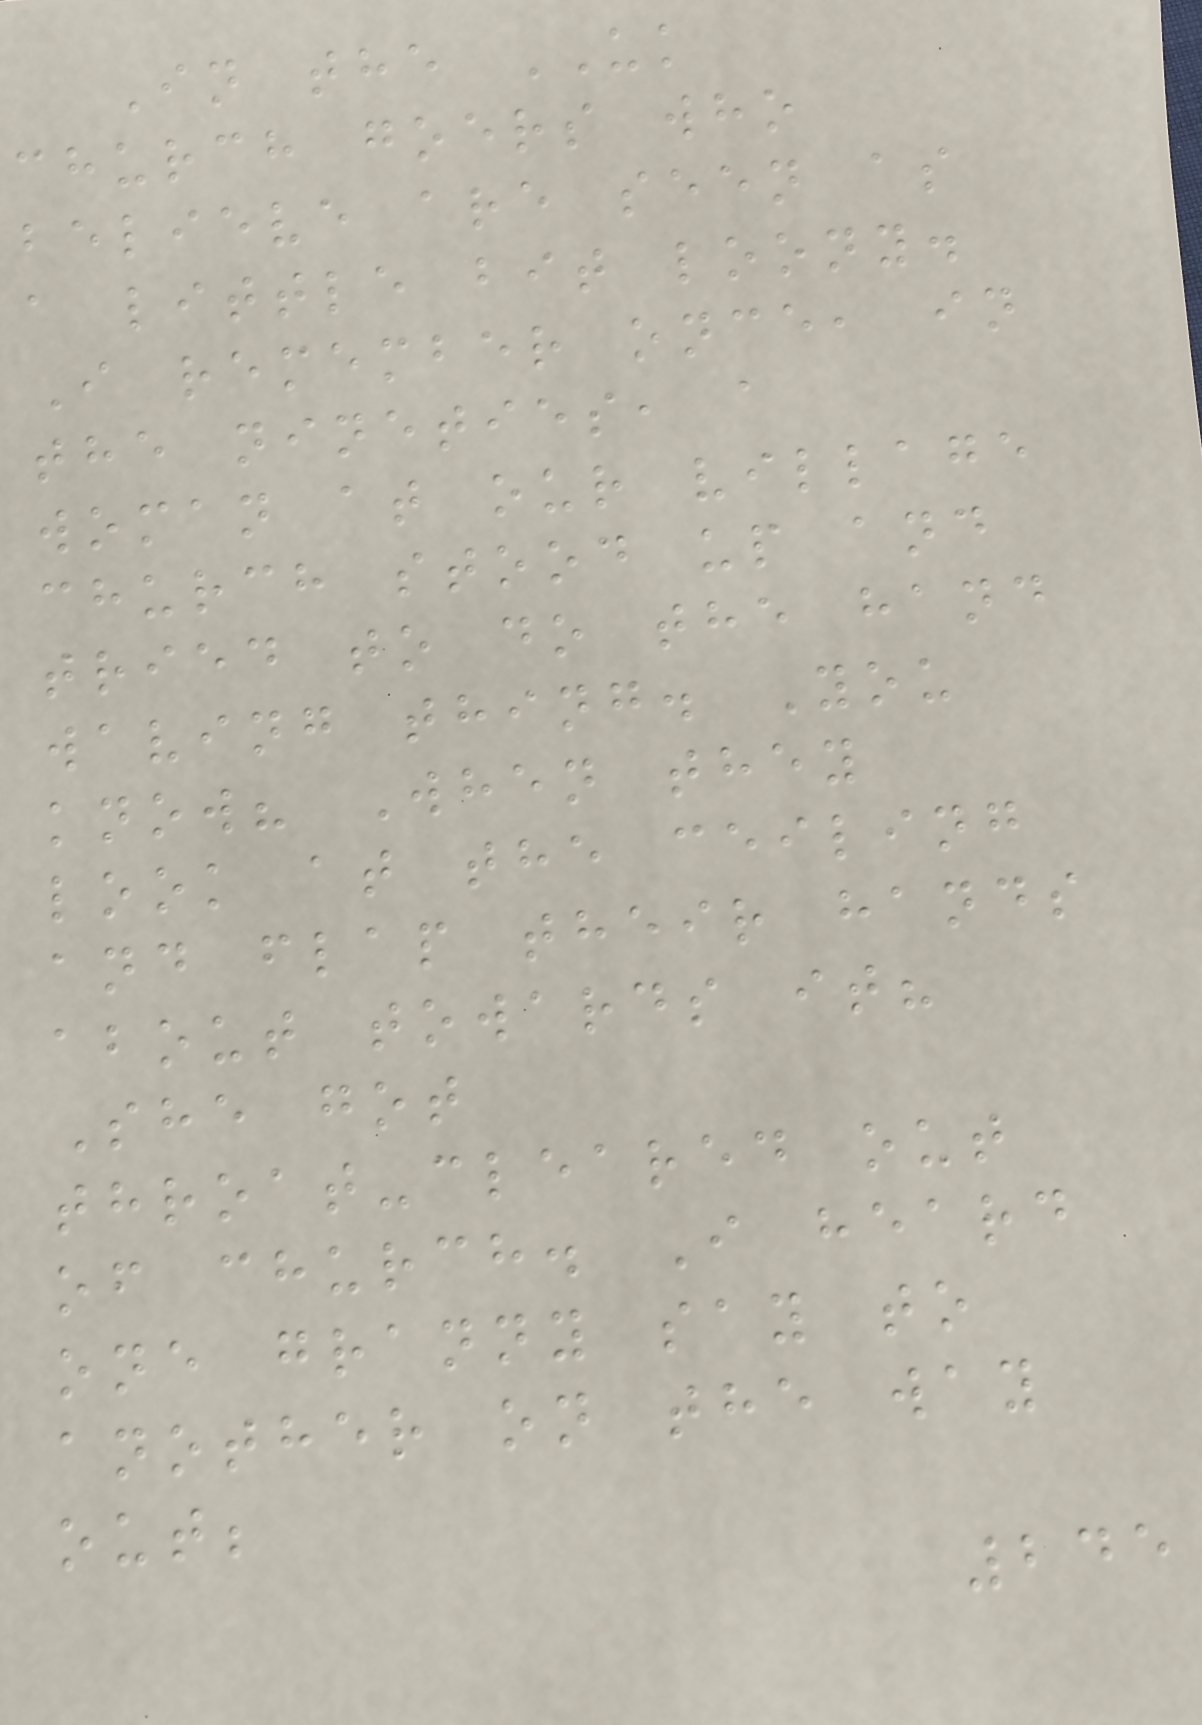In the UK
church goers who
believe are seen as
a little bit loony.
I remember once, in
the nineties, a
woman at our village
church stood up and
tried to do the hand
waving thing. You
know? When they
look at the ceiling
and flap their hands
about towards it?
She got
throat-cleared out
of church. I heard
one granny say to
another on the way
out;
245
